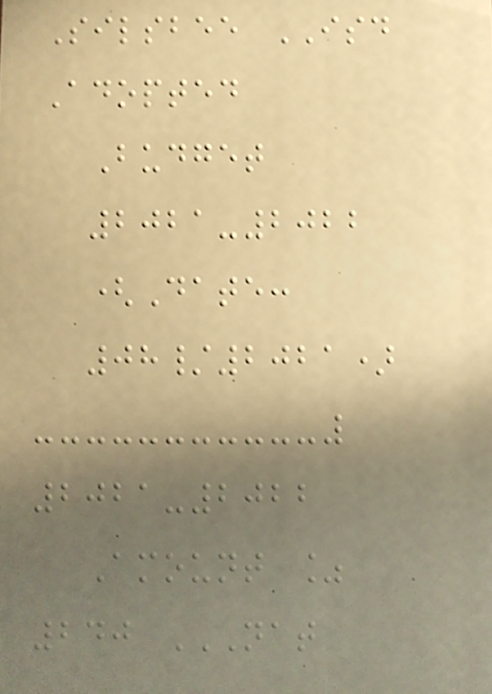Silsbee ISD
Adopted
Budget
2021-2022
(Date:
08/2021)
2021-2022
Amount %
240 NAT
